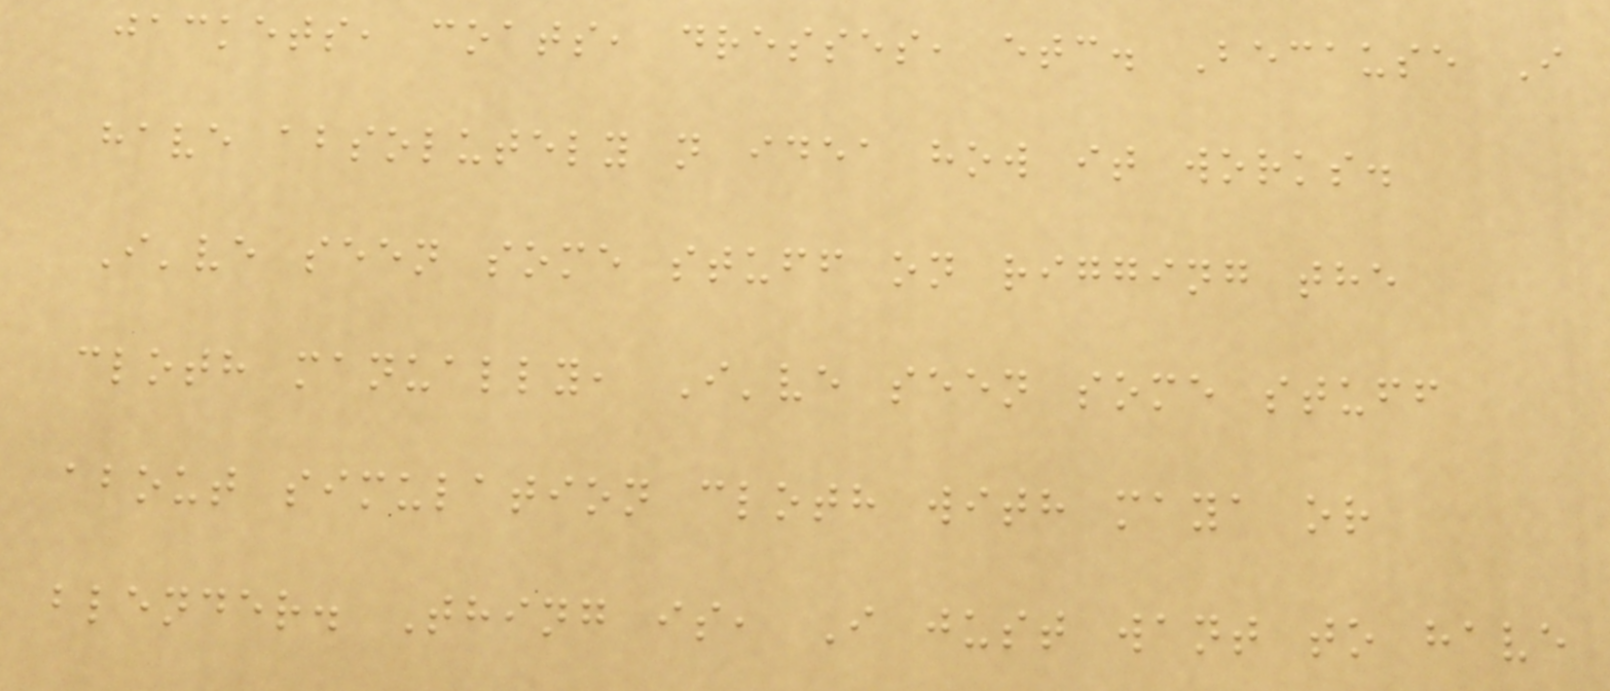jackets, coats, dresses, etc. Because I
have absolutely n idea how it works.
I've seen some stuff on rigging the
cloth manually, I've seen some stuff
about simulation cloth with maya or
blender. Thing is, I just want to have
